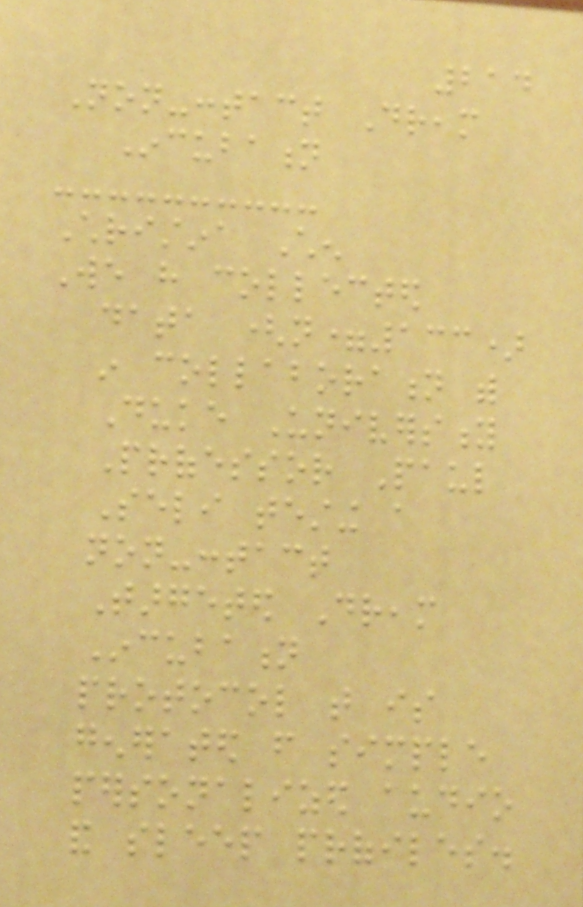214
Non-contact Dream
Incubation
Christina Chen
We have collected
data (n=133)
in collaboration with
Duke University
Professor Paul
Seli testing a
non-contact
Targeted Dream
Incubation
protocol that is
generated from simple
personalized audio
and sleep profiles.
